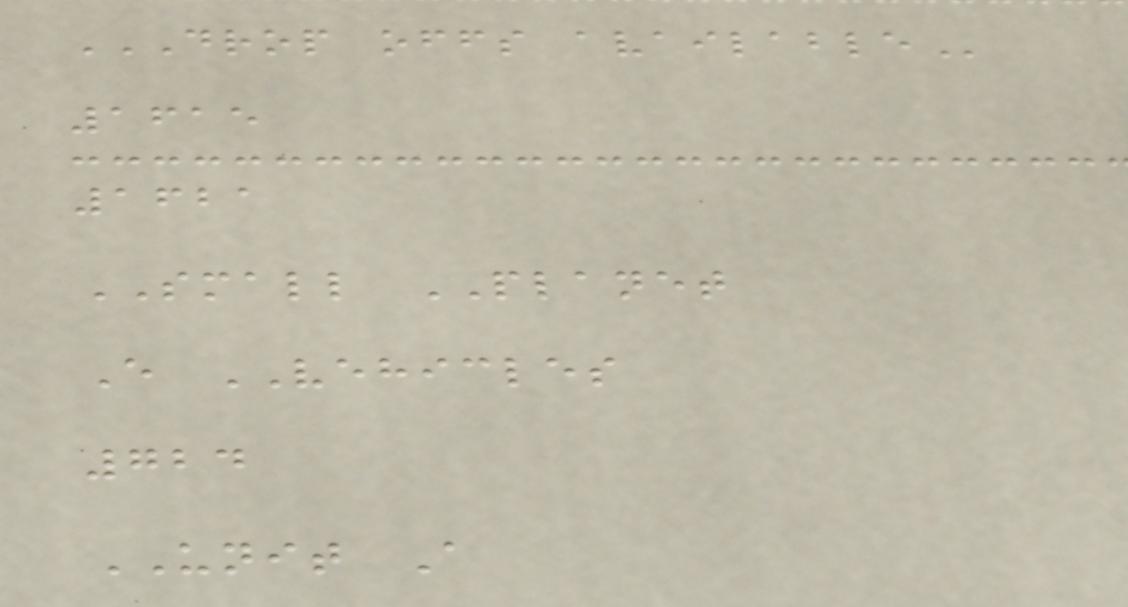DROP OFFS AVAILABLE
1615
1621
SMALL PLANET
E VEHICLES
724
UNIT A
